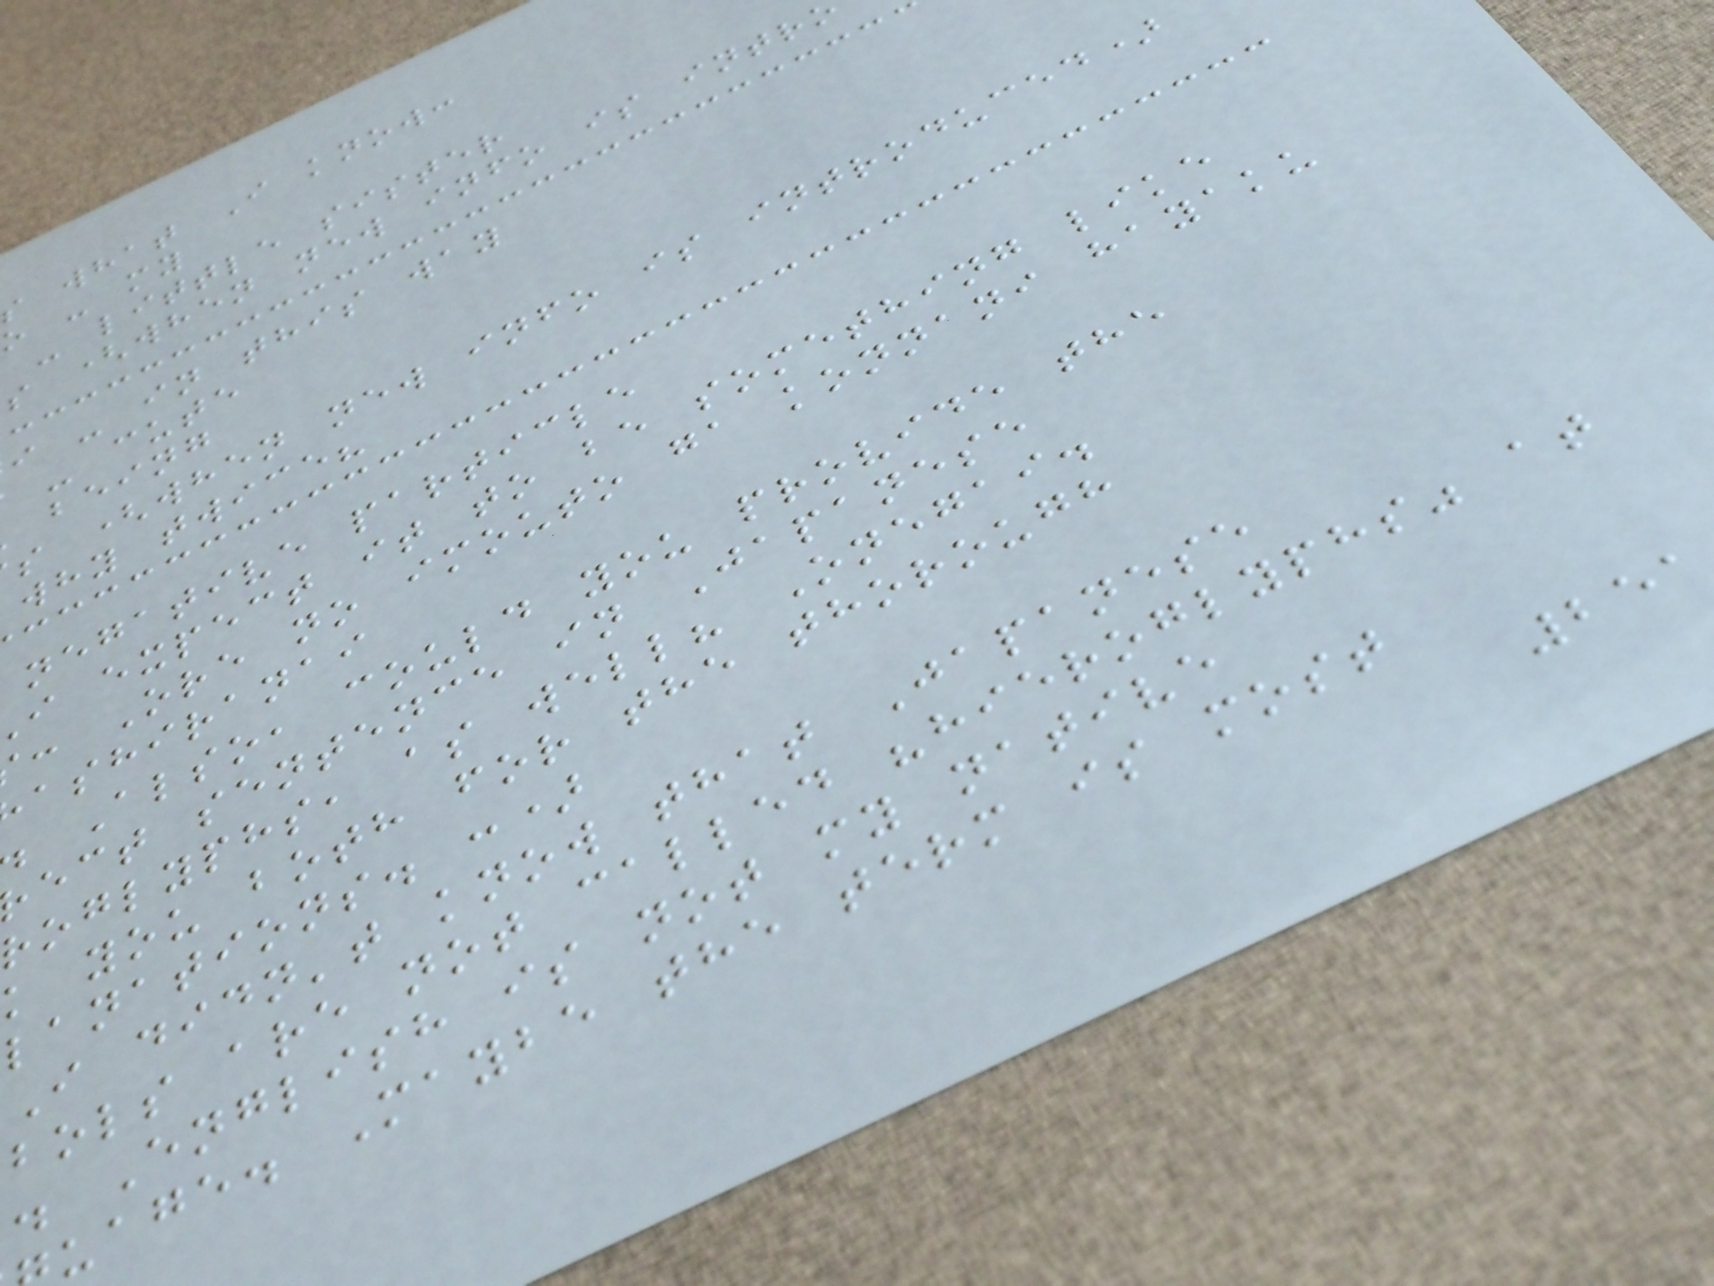s what I know:
o - my
- little sister
s (when new info is intr
i - in this way
- cute
being
s (when new info is introduced)
why twice?
negative particle
i expect it to be something like
: Ore no imouto ga konnani hayaku
ashiranai
Also, could you provide the
ect sentence in Japanese
roglyphs, as well? Onegai.
k you both for the thorough
lanations. :)
I didn't know that Japanese
bols are not called "hieroglyphs" at
. English is not my native
uage. Maybe the term is most
251
